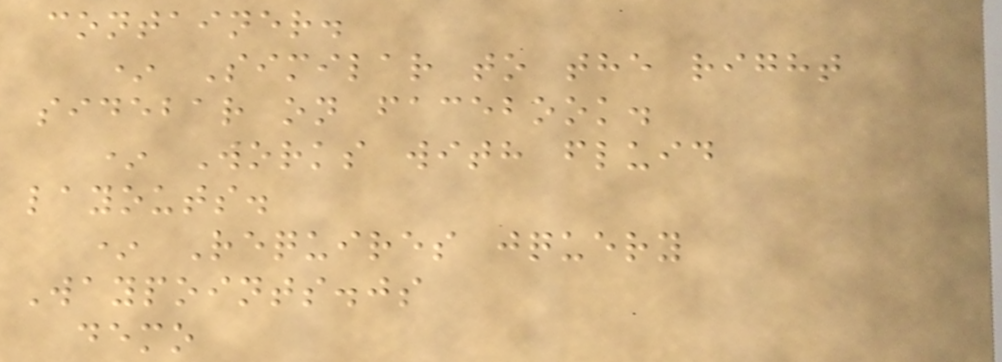container.
* Similar to the right
sidebar on facebook.
* Works with fluid
layouts.
* Requires jquery
Waypoints.js
demo
